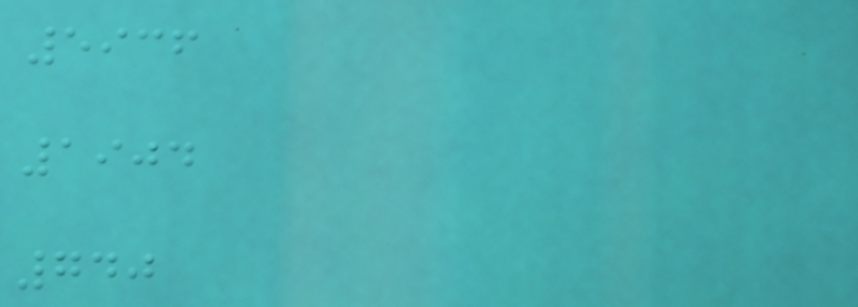5936
1904
740
